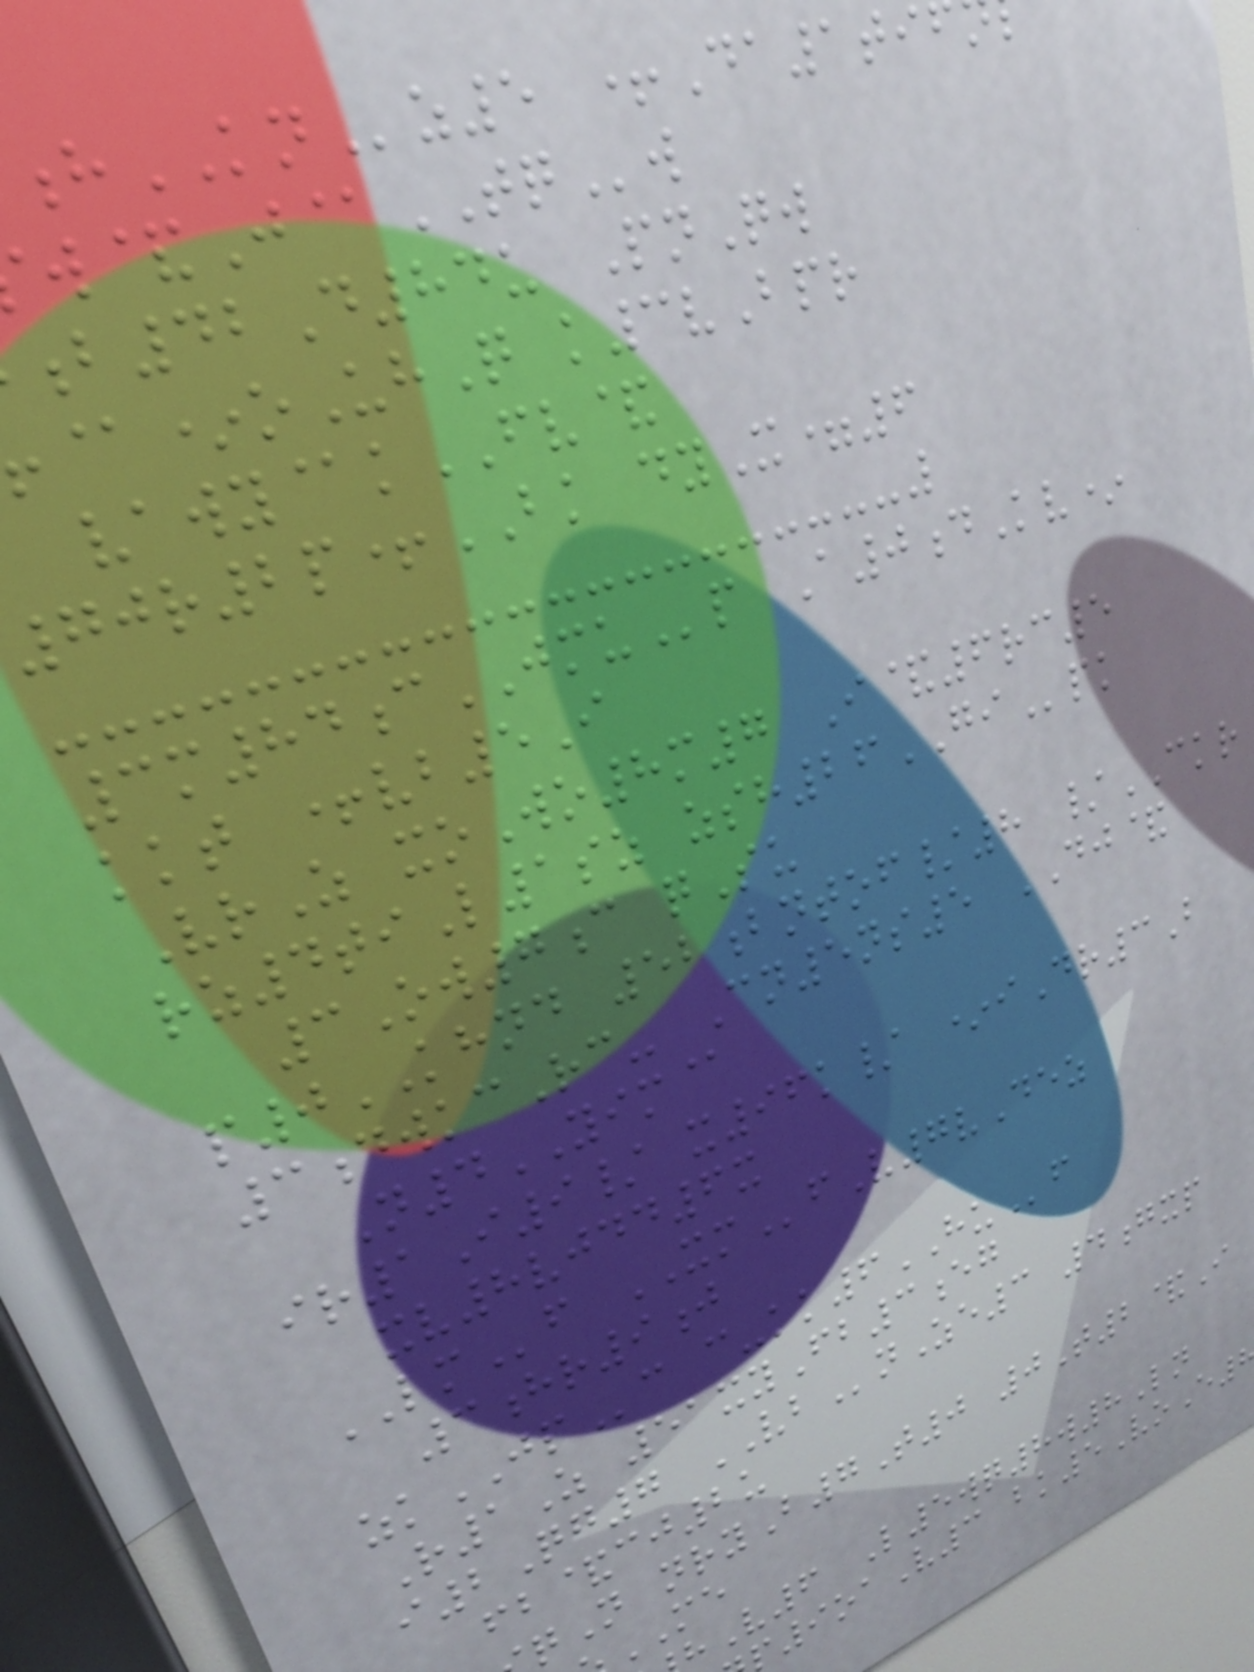hKNz5 +Da1ti
w&J@TQw
b42D84u PnQw
@*oUhQ k3vBpr
vawy@kFV&
70r2p+BK dyX=6
3m84cJMUp A0dKv*
kkt +vb5I
VrZ xoWo8m7 I&6rc5
rz4tiL1sz zsh26GIpk
3Ow7c qSu
p0KHND 52bntof/8 /CKR
3dwkcRc- Cn5ns5 DJ&
N4YIM@
ir1I9/ x96k/ *iDr3B
xv8vjdd6x
LMf XMfV7vDez
3hr9j
zkJPc c-kk6HUf
R1Z 51xyFb3eg
i2Qg7 VBnZe3 4gxp
fb&cj2u
qN nryB7T0 0T2&I
ME
V6 L5wq8w8Ln
9oaV3 bk5VoE
